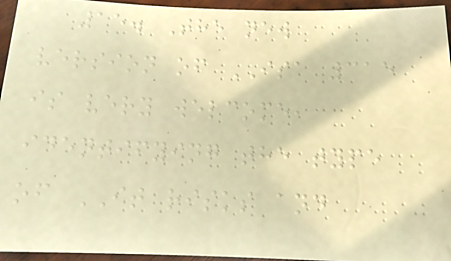15. The new
version of ISA 315
is very welcome,
identifying the type
of IT risks and
